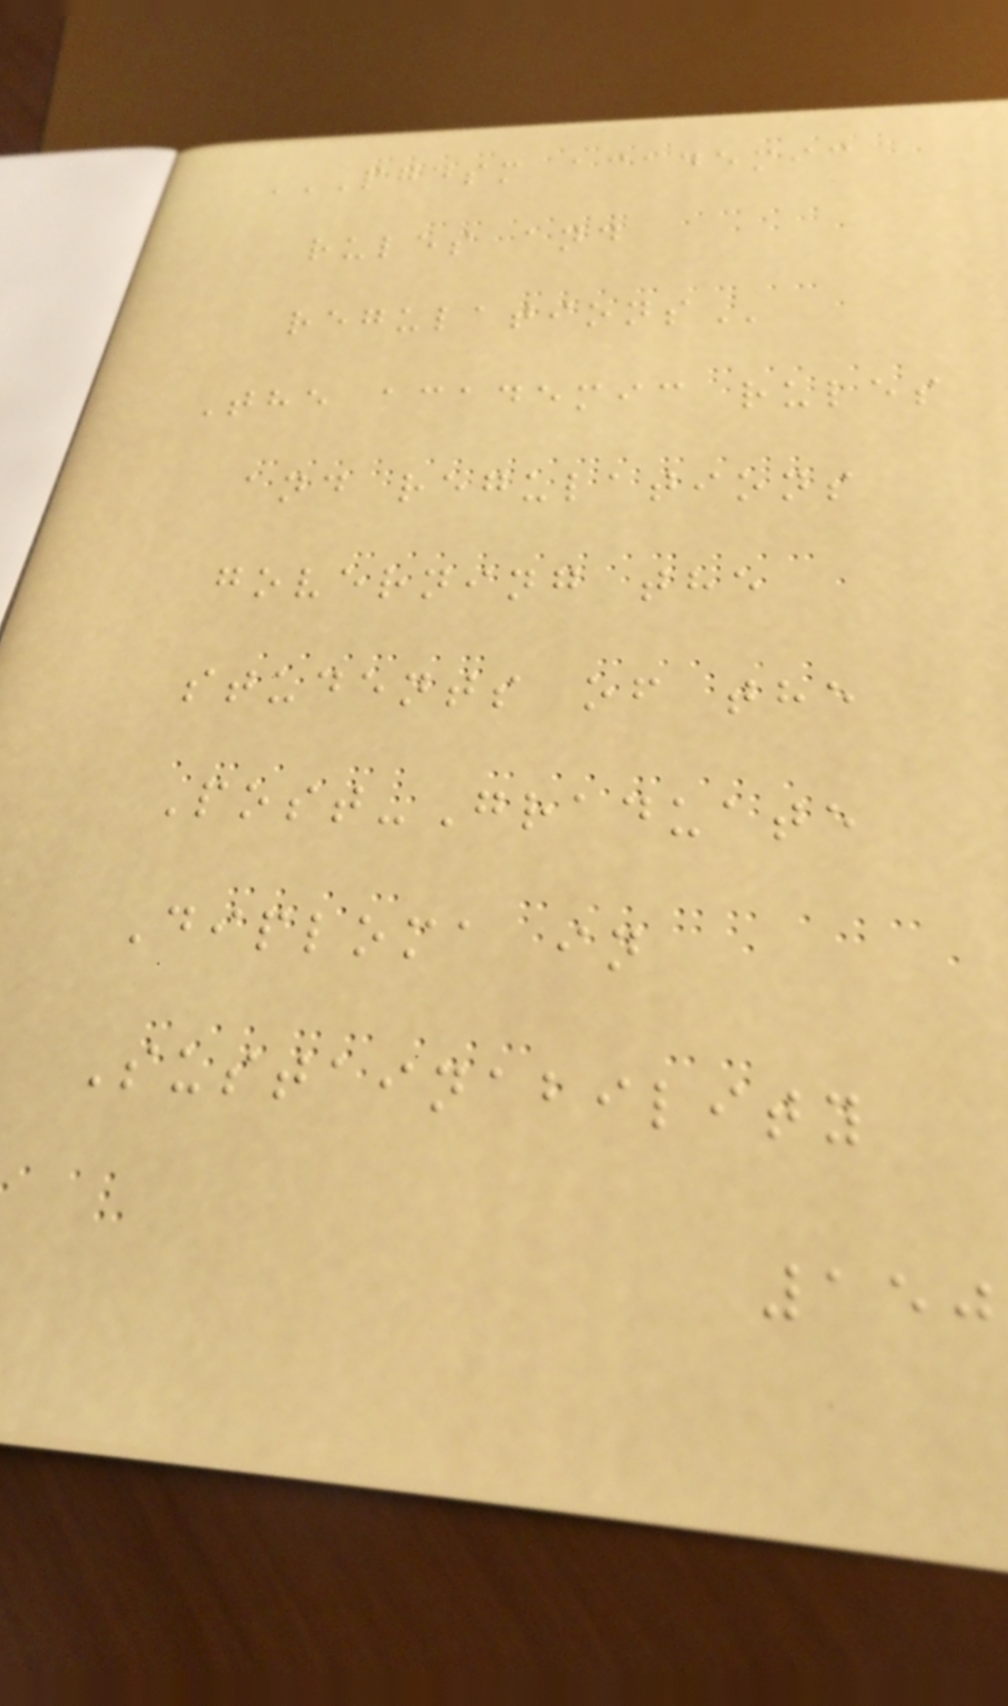PGDSM ACADEMIC
RULES AND
REGULATIONS
The academic rules
and regulations
governing the
students of the
Post-Graduate
Diploma in
Sustainability
150
